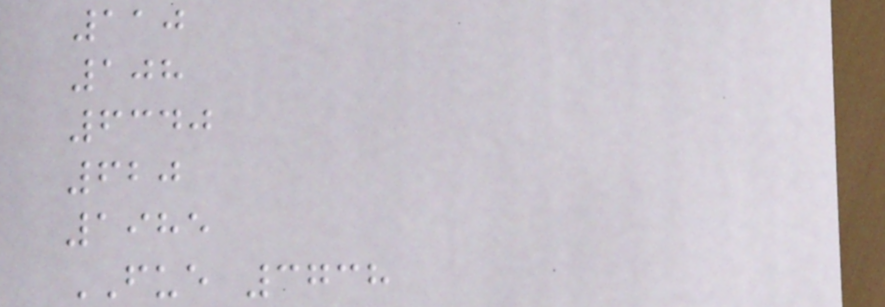110
108
6340
620
1985
FUE 3738
